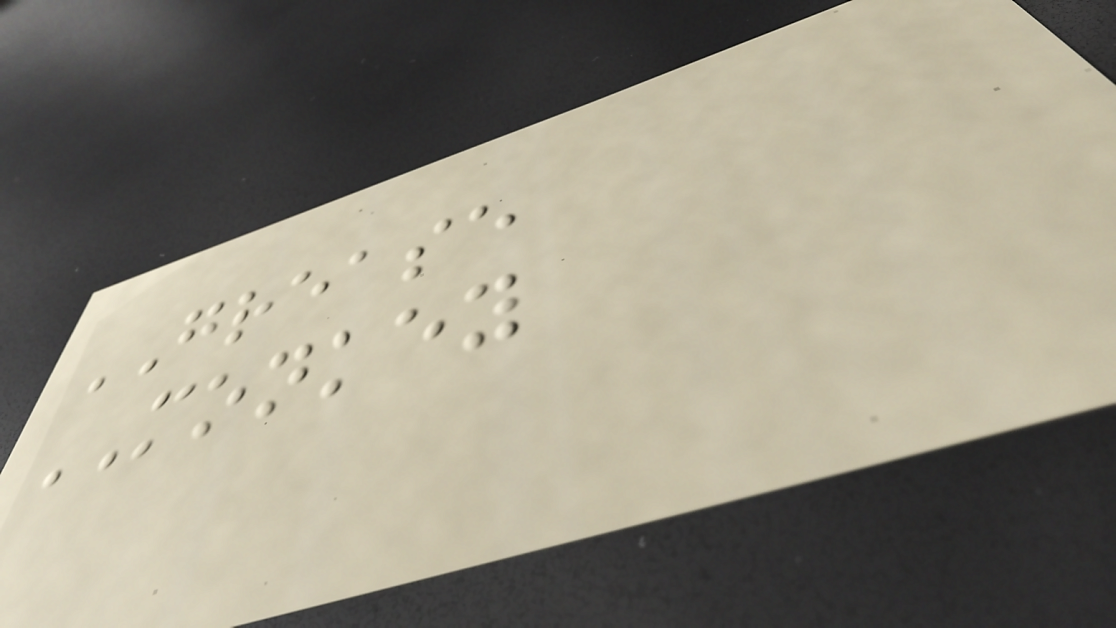GREASE
MONKEY
